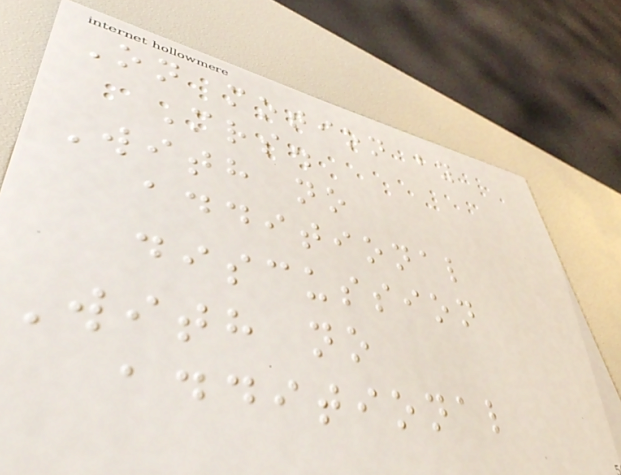On motion by
Mrs.
With no
additional
discussion
With no
additional
